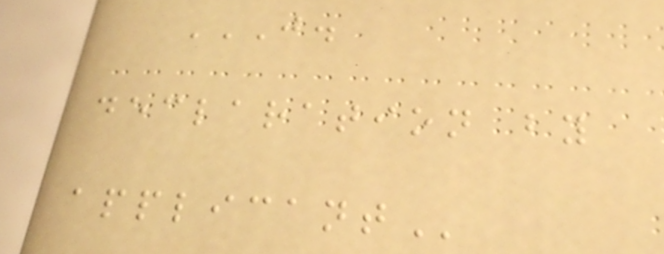J.
DECLARATION BY
APPLICANT
